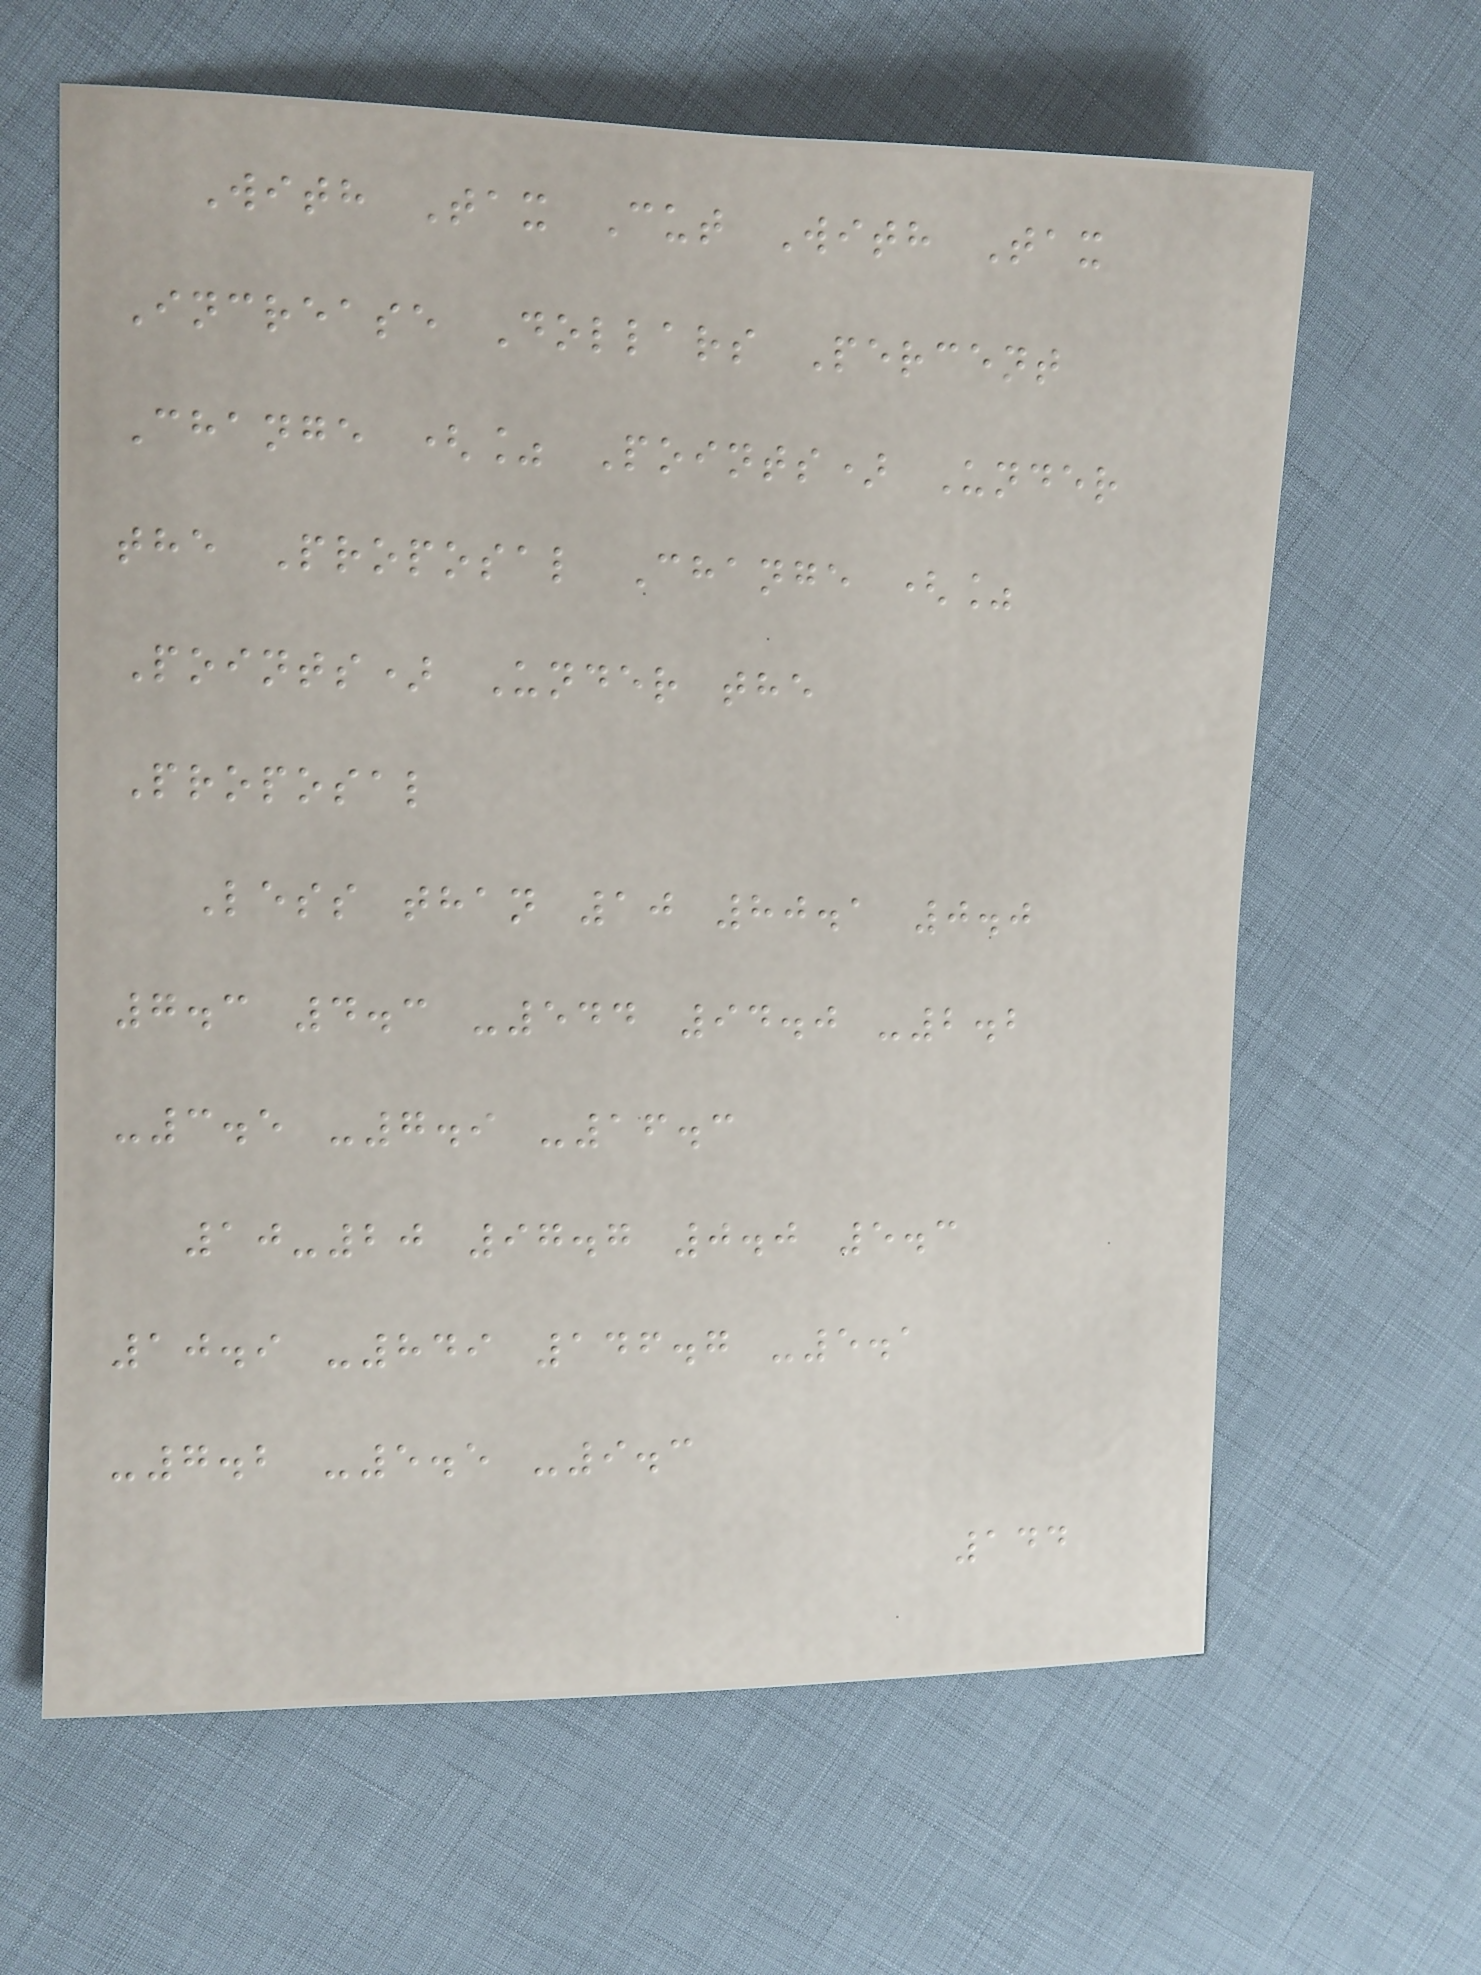With Tax Cut With Tax
Increase Dollars Percent
Change (% Points) Under
the Proposal Change (%
Points) Under the
Proposal
Less than 10 80.1 0.0
7.3 4.3 -544 94.0 -2.2
-3.5 -7.9 -16.3
10-20 97.7 0.0 5.3
10.9 -849 146.7 -5.1
-7.2 -5.5 -9.3
144
